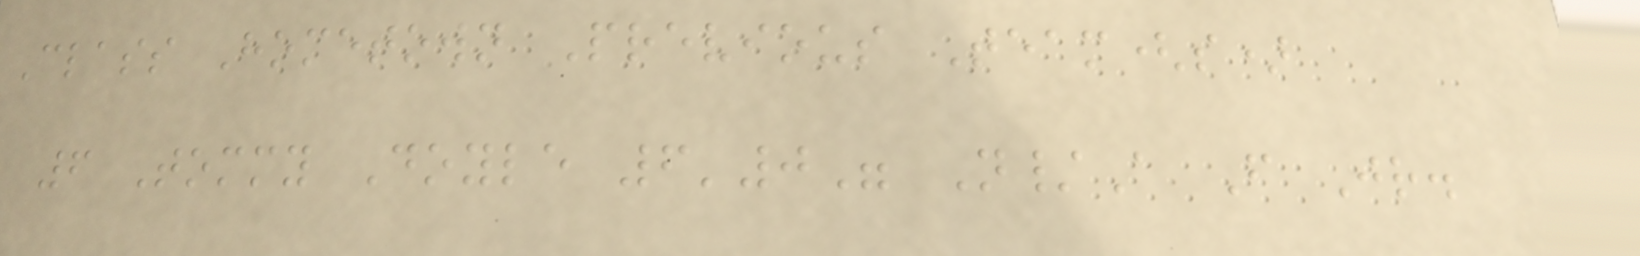Class Hometown Previous Team(s)
6 Tommy Doyle 6'0" N/A F Jr.
